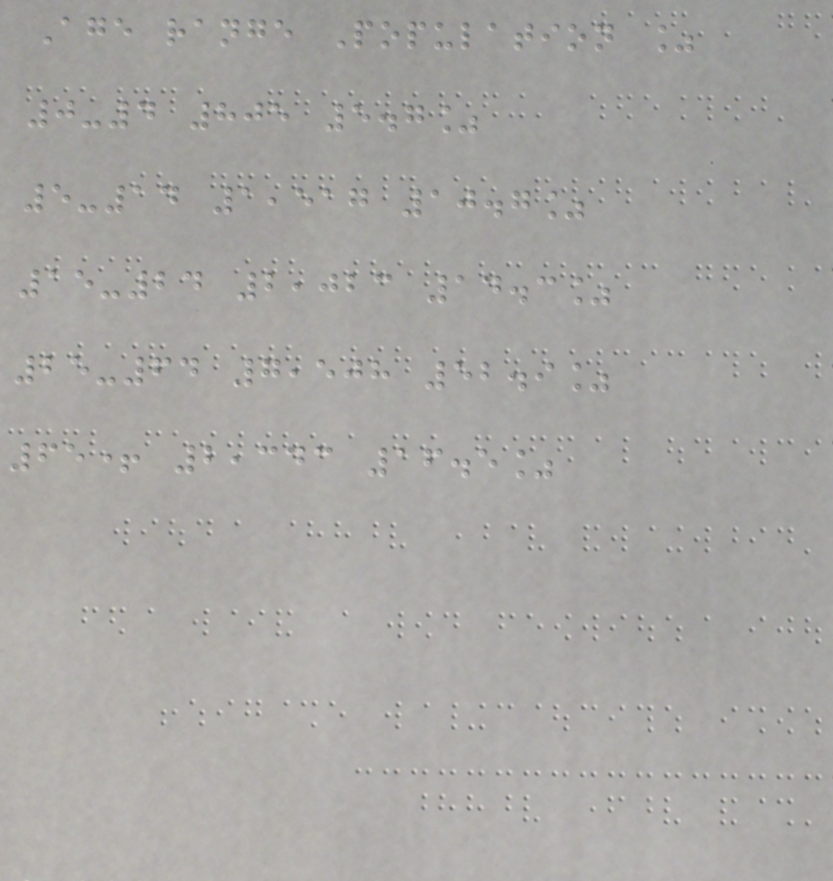Age range Population %
0-4 805 5.7%
5-14 1,517 10.7%
15-24 2,023 14.3%
25-64 7,508 52.9%
65+ 2,343 16.5%
